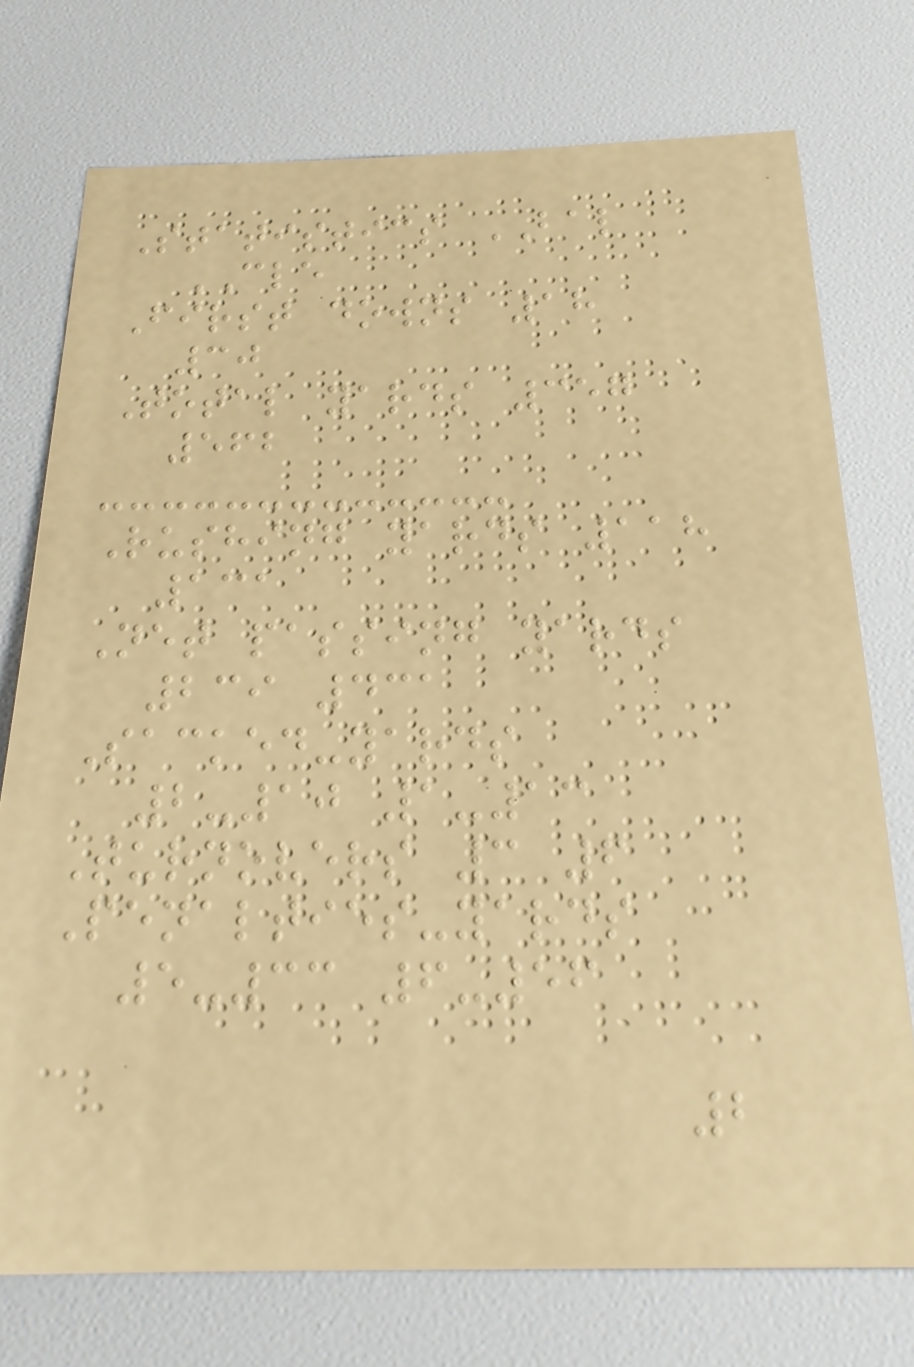Statistics BAL
CLE
First downs 18
30
Total yards 357
562
Rushing yards 118
131
Net passing yards
239 431
Sacked-yards
2-10 1-13
Turnovers 3 6
Penalties-yards
5-33 6-56
2
